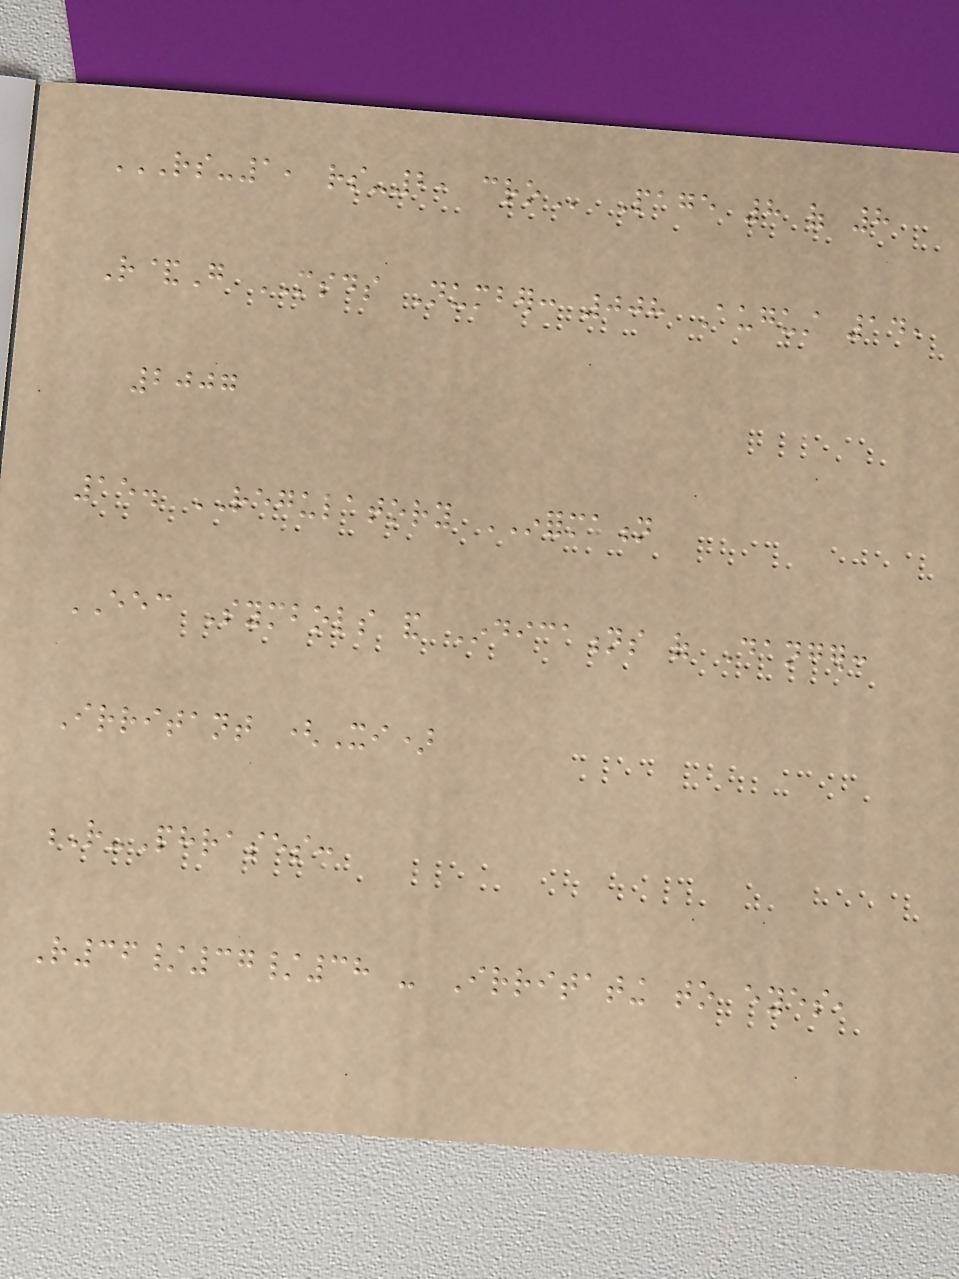RS-1, RS-2, CRO Page 8 of 8
R&G MSDS Number: 008 August 14,
2007
15. REGULATORY INFORMATION
EEC Symbols and Indications of Danger:
Irritant (Xi)
R-Phrases:
R36/37/38 - Irritating to eyes,
